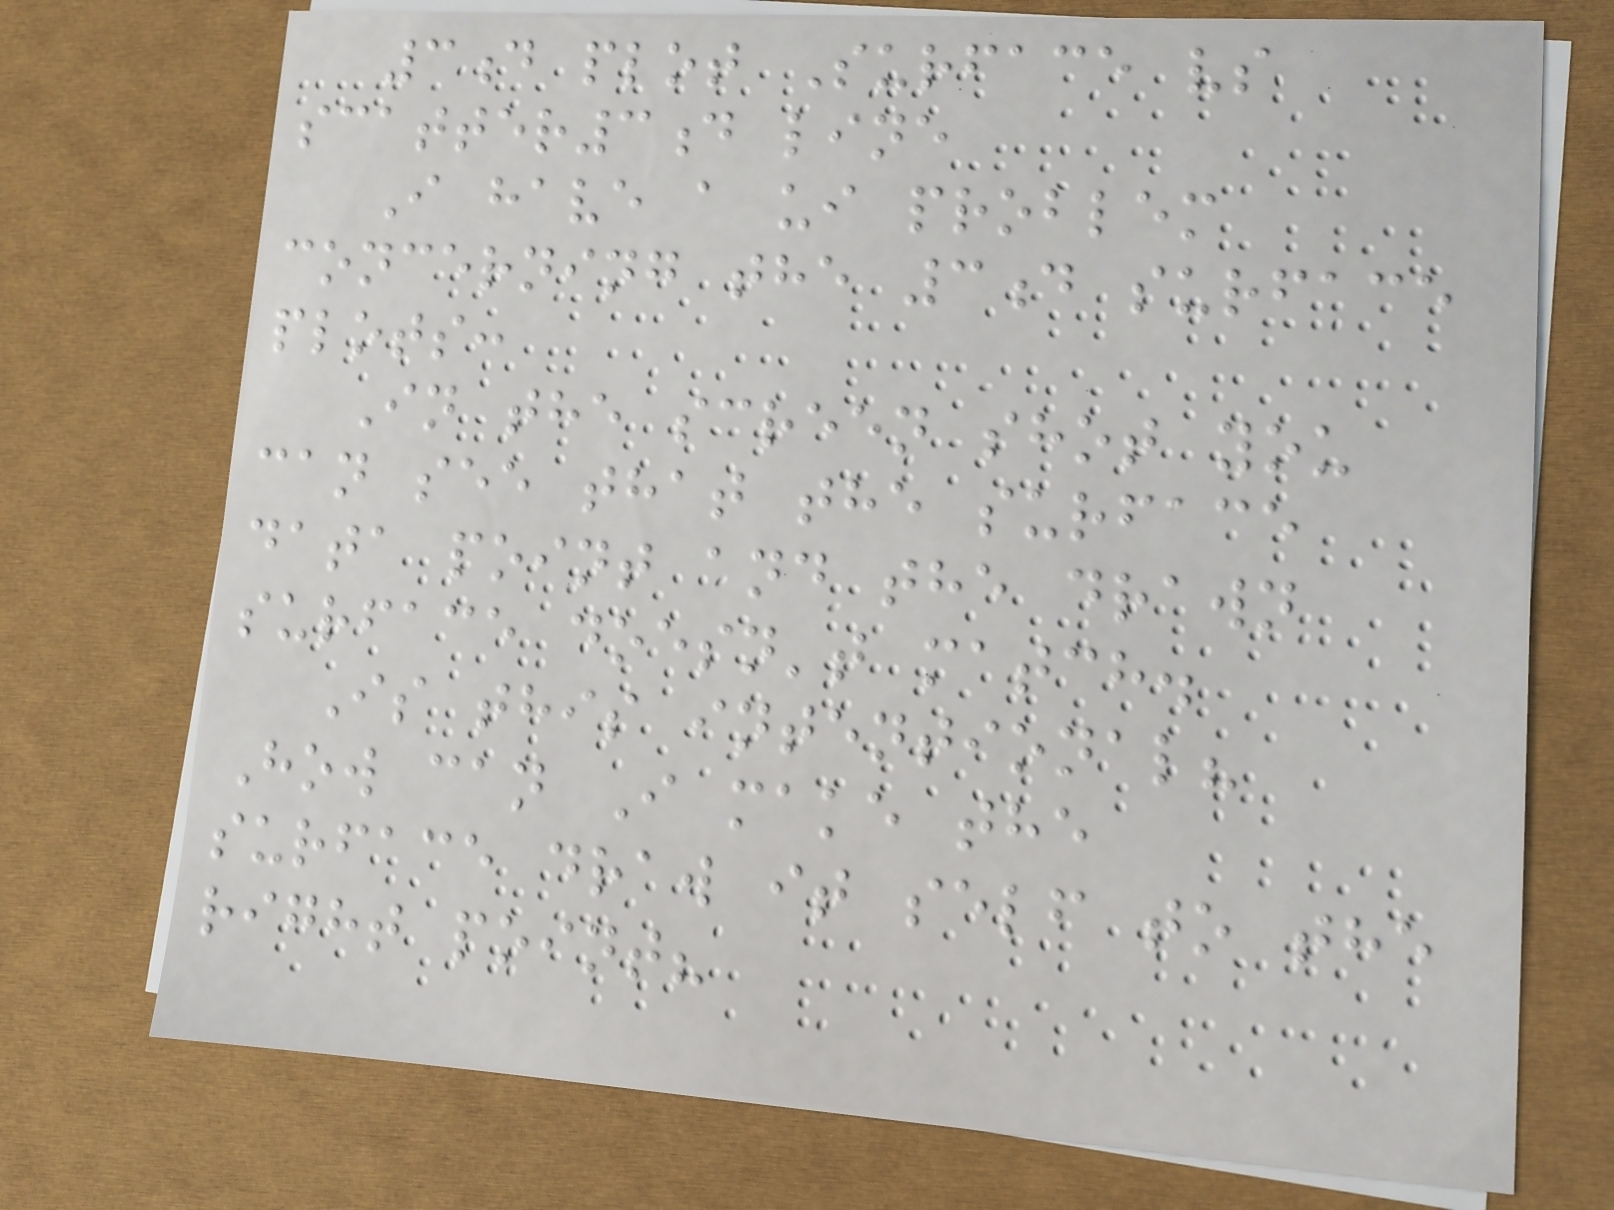3d plot Surface vs
scatter3d line
I have a ui problem
concerning the 3d surface
plots:
In the screen shot you
can see that the surface
data point and the drawn
surface doesn't match.
Is this intentional?
How can I make the
surface draw it self to the
right point?
